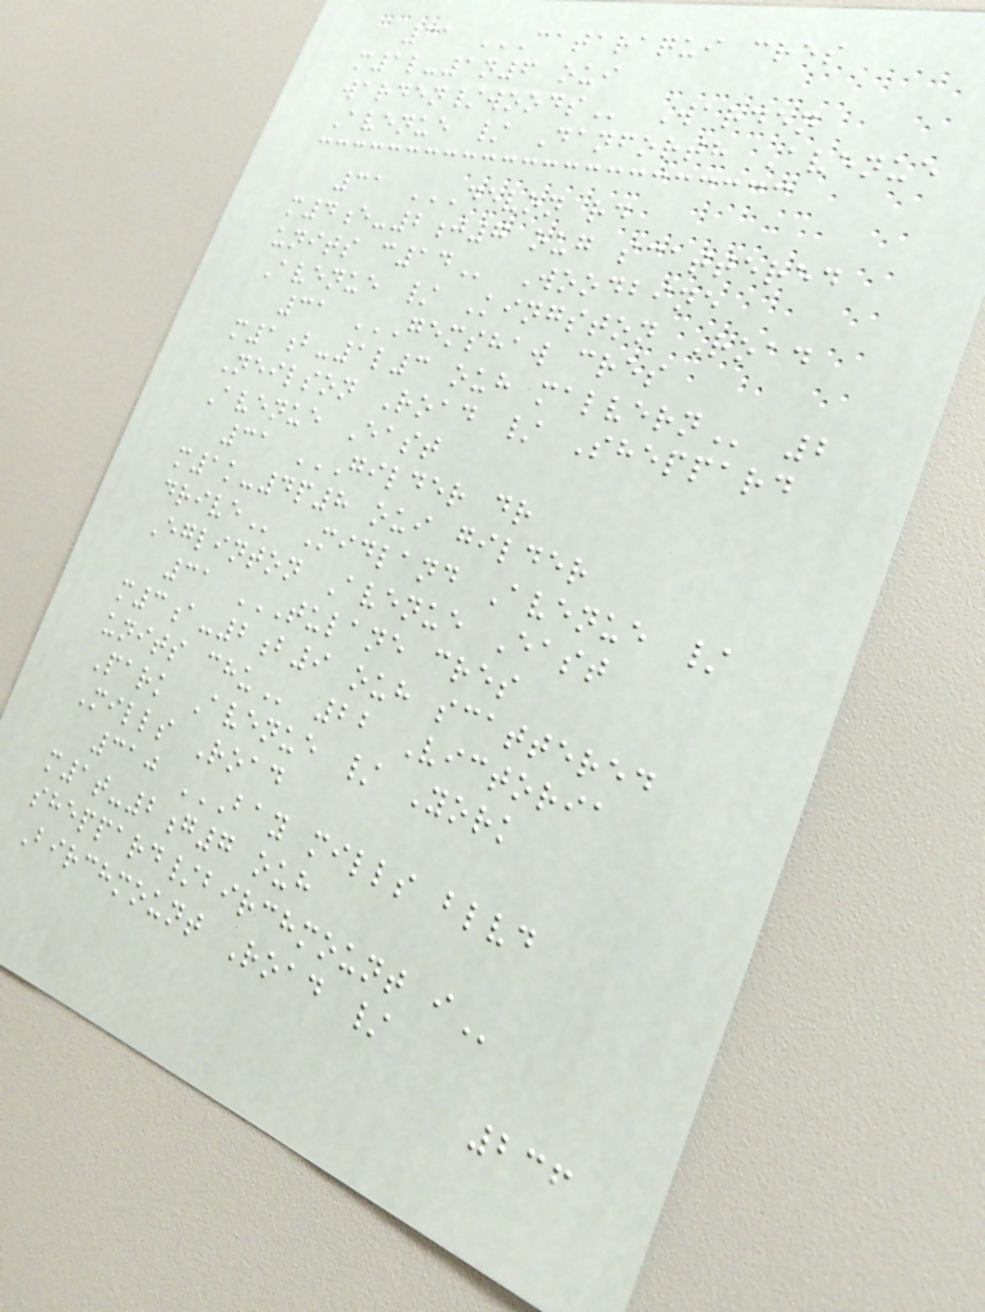31 CATARAQUI CRES
M1L-1N6 OUI
WARDEN/WOODS Warden
Avenue / Danforth Avenue
31 DEVON RD
M4E-2J7 OUG SCATTERED
UNITS C14 Woodbine
Avenue / Kingston Road
31 GEMSHAW CRES
M1B-1L3 OUH MALVERN 2
Neilson Road / Sheppard
Avenue East
31 GILDER DR
M1K-4P8 OUI GILDER
DRIVE Midland Avenue /
Eglinton Avenue East
31 TULANE CRES
M3A-2B9 OUH SCATTERED
UNITS CHU 22 Victoria
Park Avenue / York
Mills Road
310 BAY MILLS BLVD
M1T-2G7 OUH
SHEPPARD/BIRCHMOUNT I
Birchmount Road /
236
